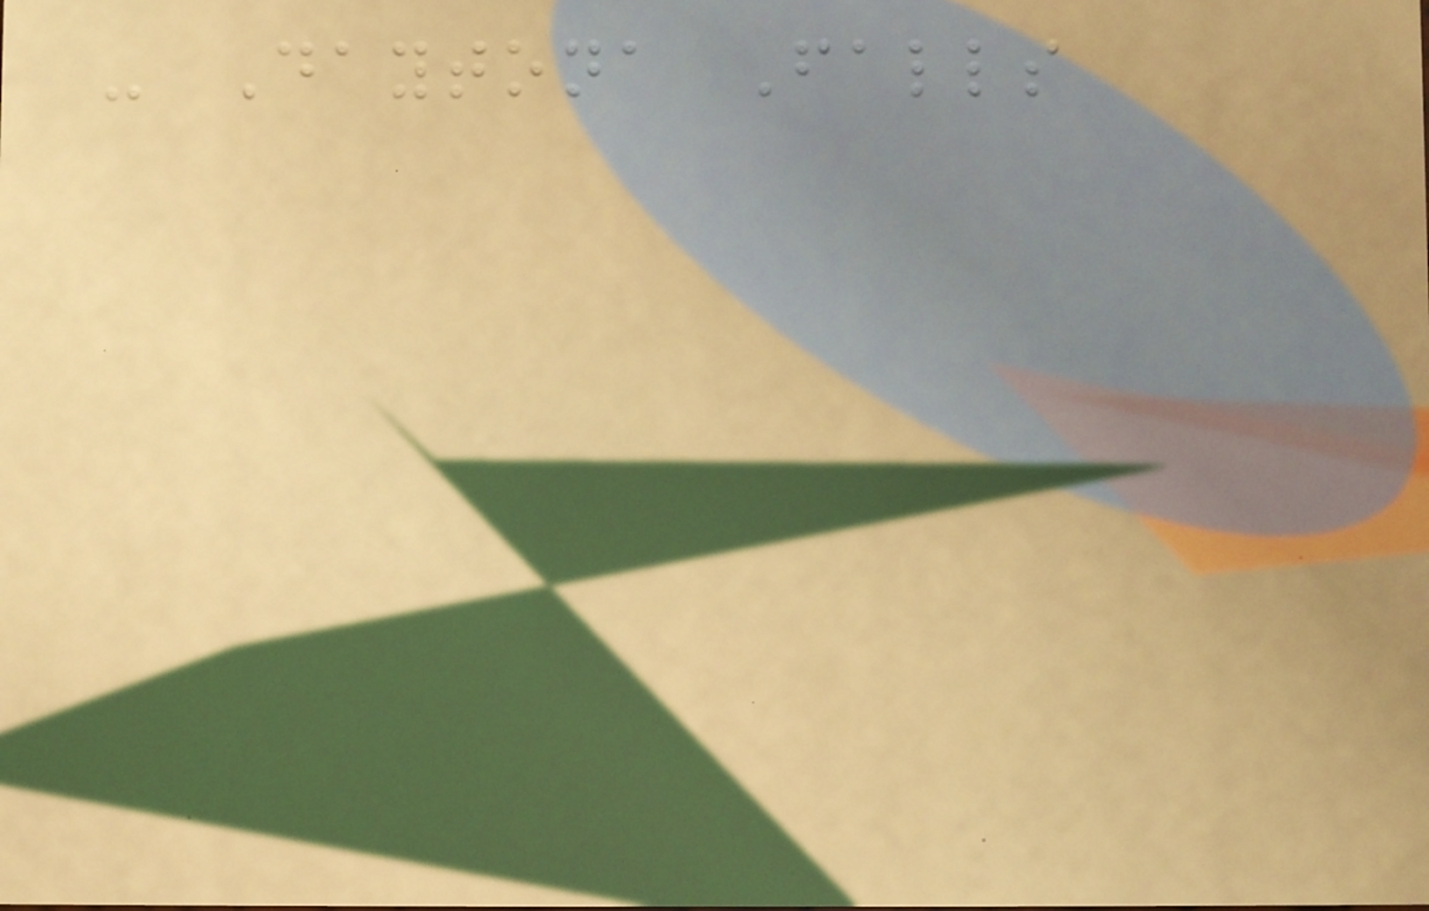- Daytona Falls
